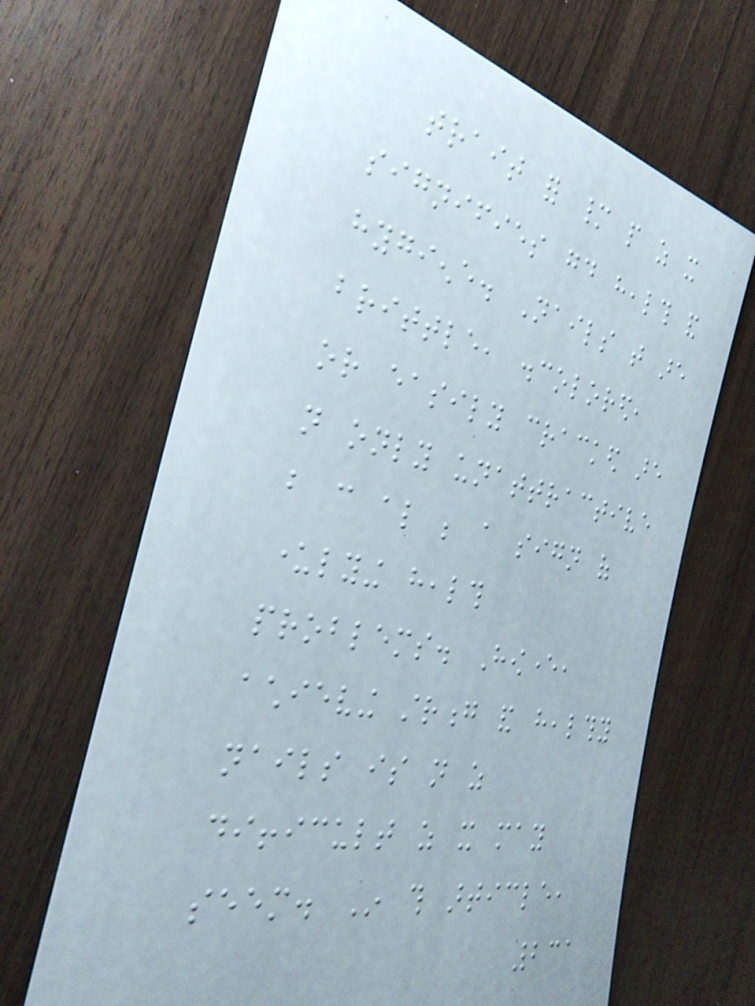trait for many people as it
signifies good health and
hygiene. Nails that are
brittle, discolored,
or easily cracked are
not only unattractive
but can also be a sign of
underlying health
problems. However,
achieving strong and healthy
nails is not as
difficult as it may
seem. In this article,
231
